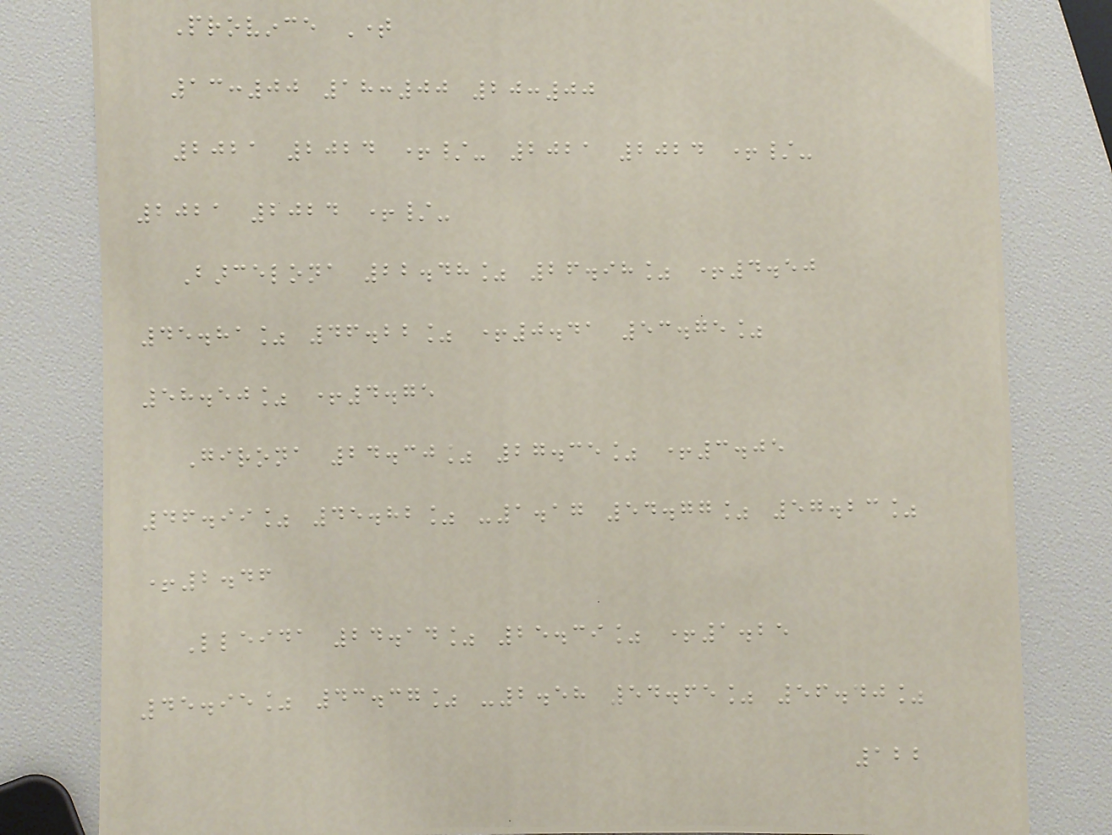Province Time
13:00 18:00 20:00
2021 2024 +/- 2021 2024 +/-
2021 2024 +/-
Barcelona 22.48% 26.98% +4.50
45.81% 46.22% +0.41 53.75%
58.50% +4.75
Girona 24.30% 27.35% +3.05
46.99% 45.82% -1.17 54.77% 57.23%
+2.46
Lleida 24.14% 25.39% +1.25
45.95% 43.37% -2.58 54.65% 56.40%
122
